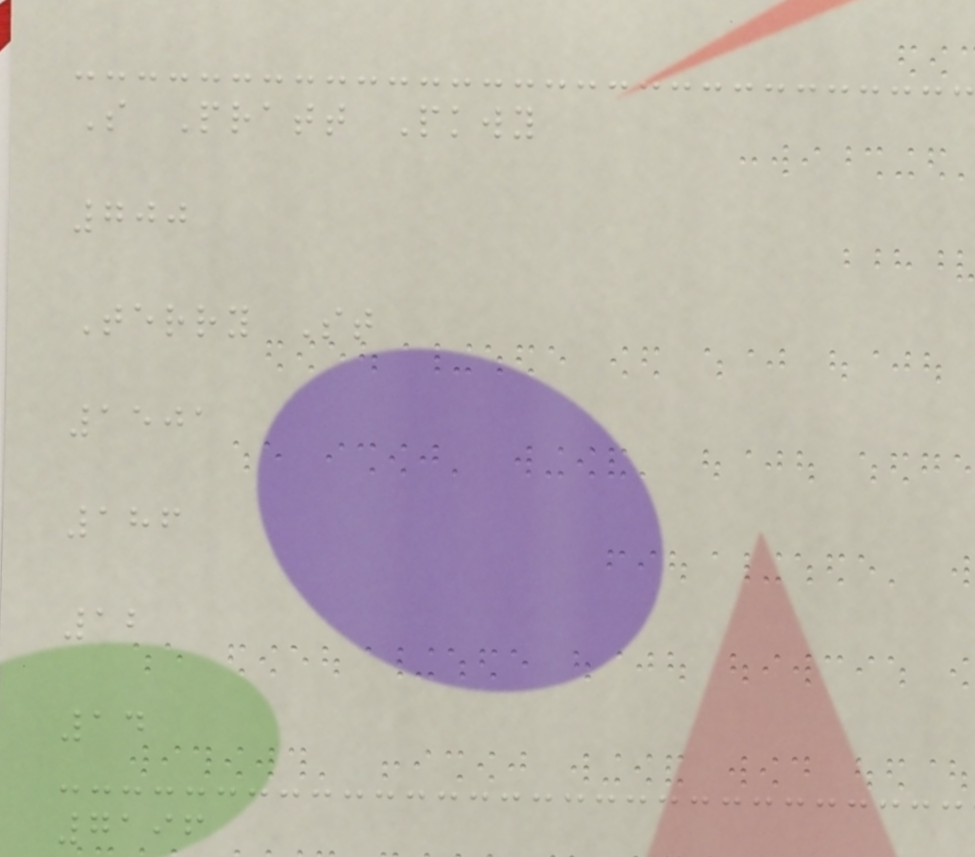S Pratt Pkwy
700
Terry St
1501
186
12
14
7196
